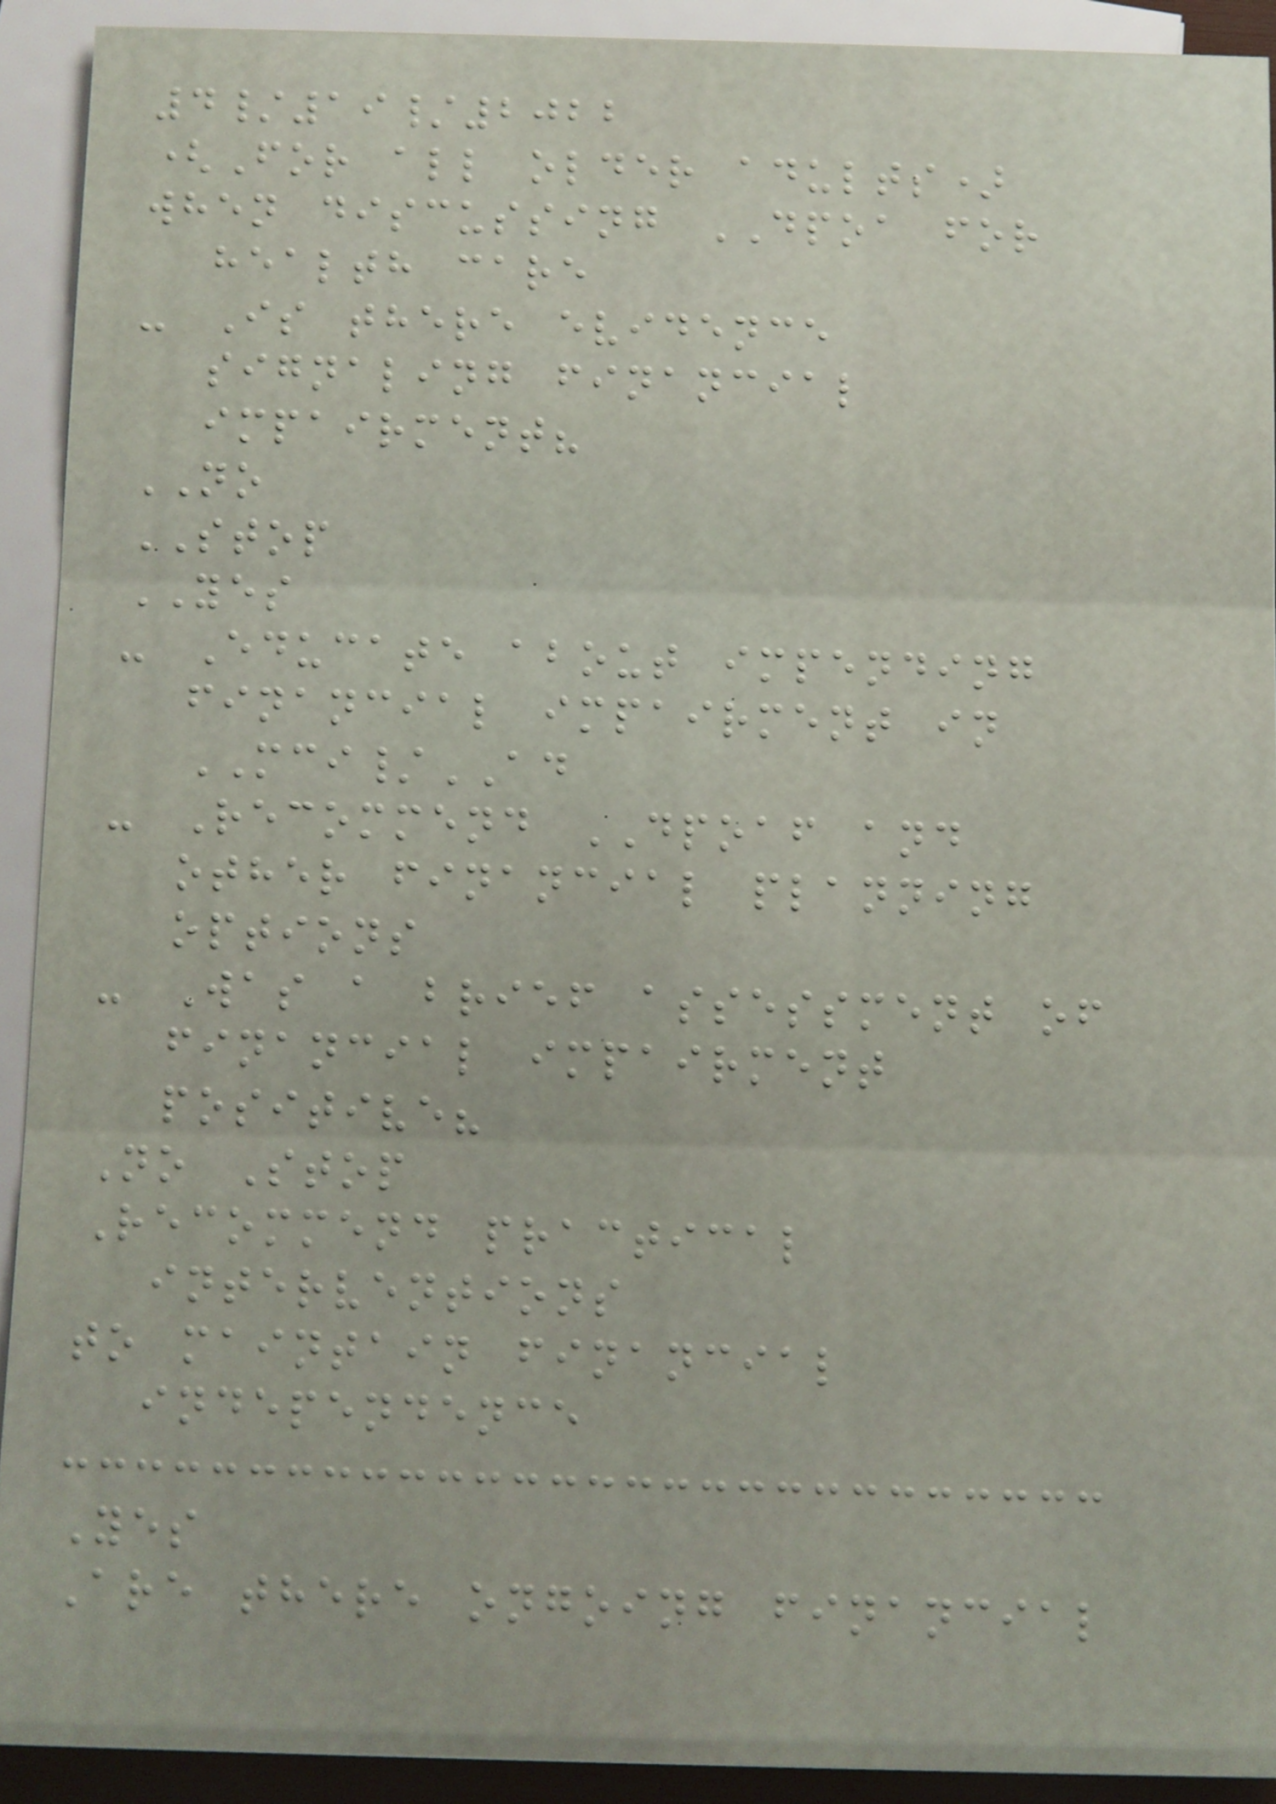4/19/2022
(For all older adults)
when discussing DPOA for
health care
- Is there evidence
signaling financial
impairment?
NO
STOP
YES
- Educate about impending
financial impairment in
MCI/AD
- Recommend DPOAF and
other financial planning
options
- Was a brief assessment of
financial impairment
positive?
No Stop
Recommend practical
interventions
to maintain financial
independence
Yes
Are there ongoing financial
